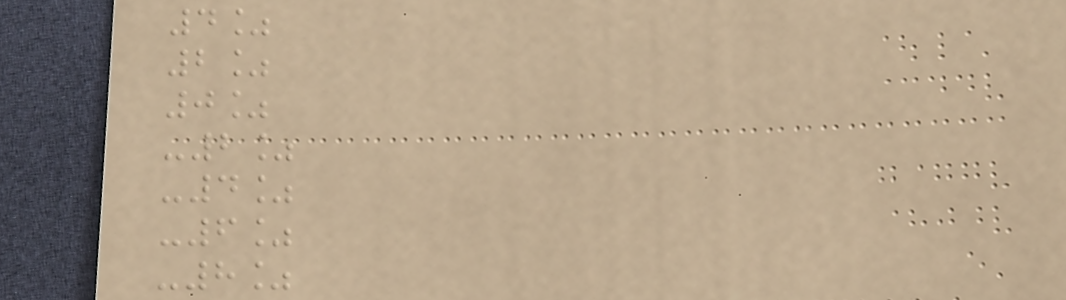4%
2%
0%
-2%
-4%
-6%
-8%
